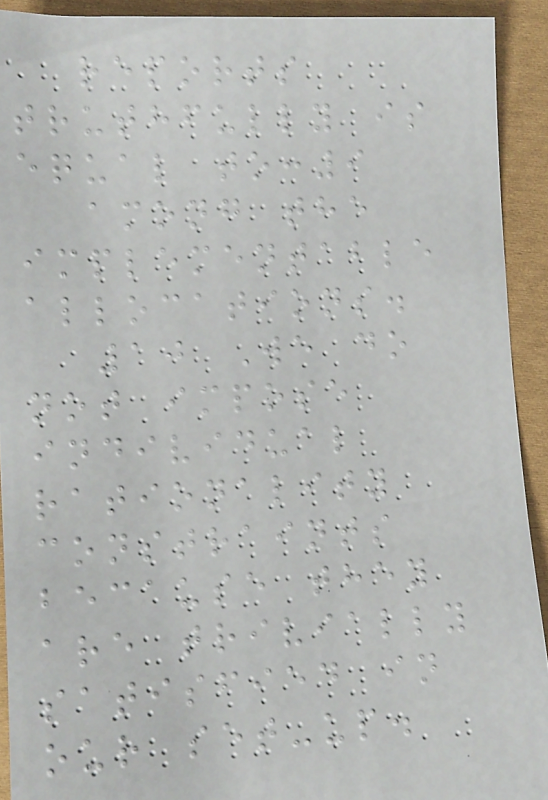reports
truthfully is
equal to:9
among the
implementable
allocations.
10 We do
not impose
individual
rationality
constraints
because they
are trivially
satisfied in
our set-up.
